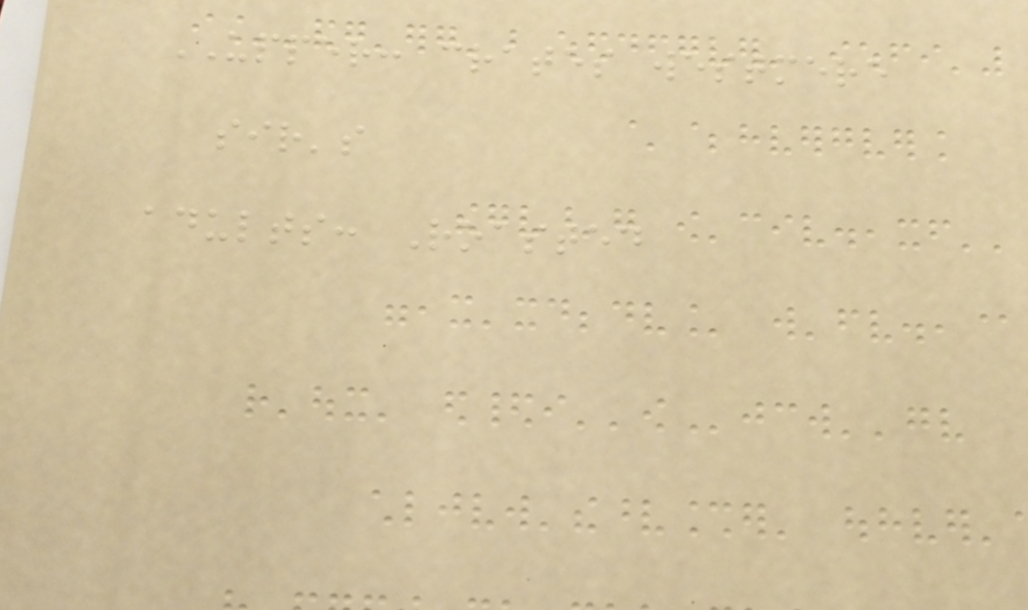UPPER: crates westmere
sir's
adults: Roasted
